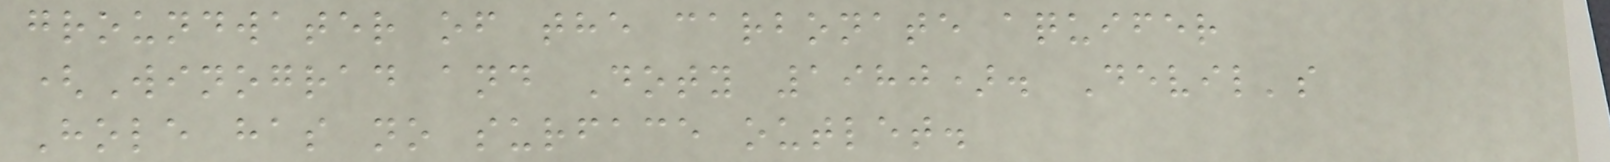groundwater of the carbonate aquifer
(Winograd and Doty 1980). Devil's
Hole has no surface outlet.
